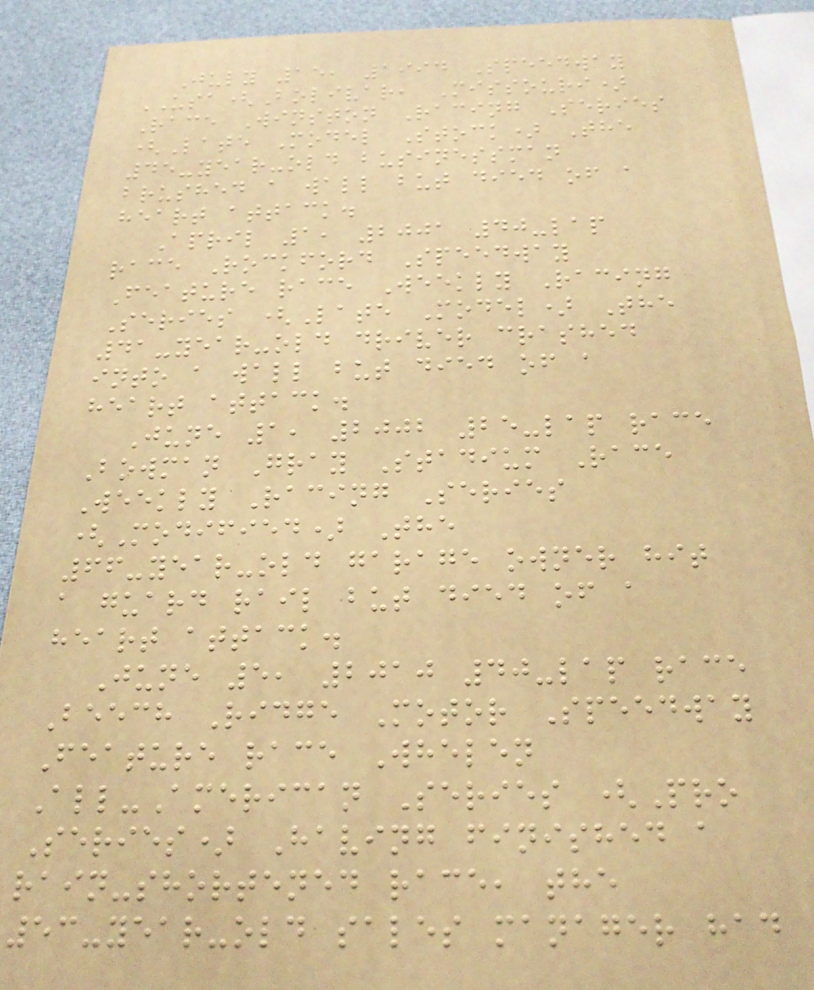July 15, 1994 Speedway
USA(Bolivar, Missouri)
Race Winston Racing Series
(Late Model Stock) The
45-year-old businessman
brushed a wall but died of a
heart attack.
April 1, 2001 40-lap
race Rockford Speedway
Feature race Weekly Racing
Series (Late Model) The
41-year-old driver crashed
into a wall but died of a
heart attack.
June 1, 2002 25-lap race
Bowman Gray Stadium Race
Weekly Racing Series
(Modified) The
66-year-old garage owner hit
a guard rail but died of a
heart attack.
June 5, 2010 40-lap race
Beech Ridge Motor Speedway
Feature race Whelen
All-American Series (Pro
Series) Having finished a
rain-shortened race, the
53-year-old sales manager had
